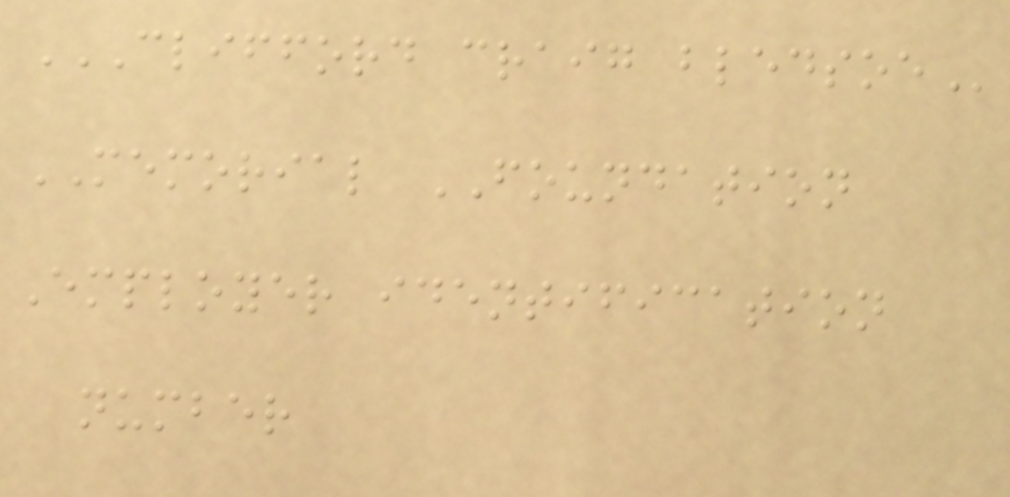CLIFFORD CRAIG BLEDSOE
MEMORIAL FOUNDATION
Employer identification
number
